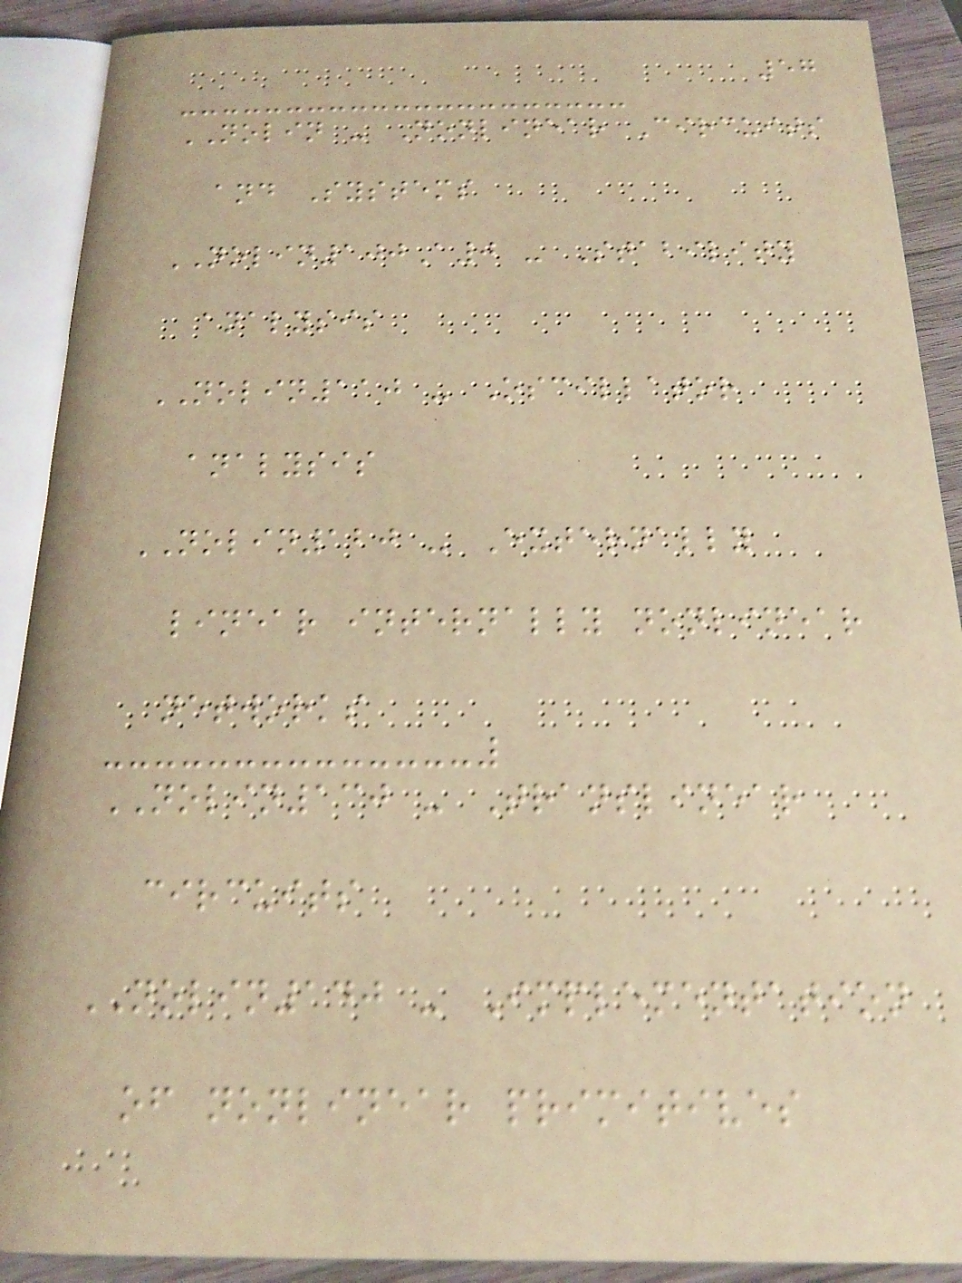57
NOLIN - Nonlinear Circuits
and Systems
NOLIN100A0 - Stability
analysis
NOLIN110 - Oscillator
analysis
NOLIN120 - Externally
linear internally nonlinear
networks
NOLIN130 - Translinear
circuits
NOLIN140 - Implementation
of nonlinear primitives
